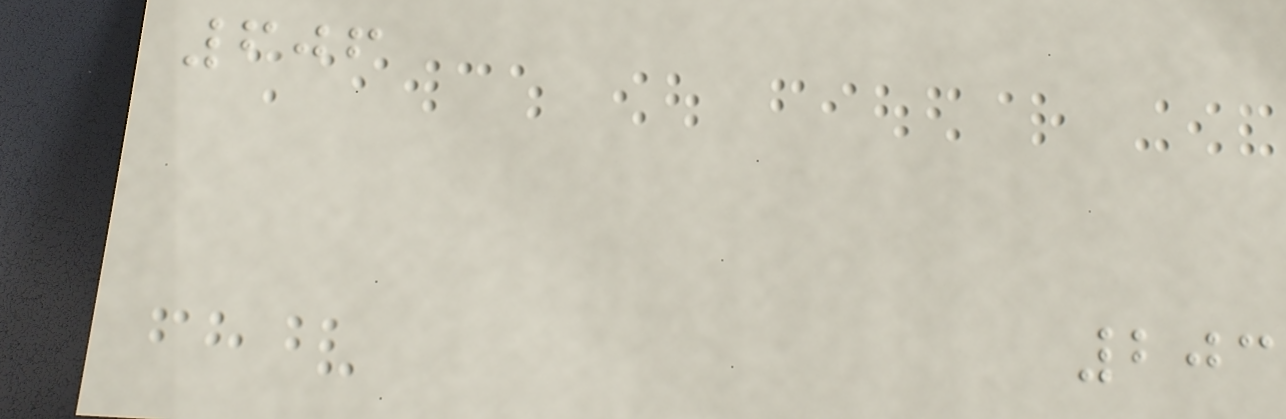606
203
